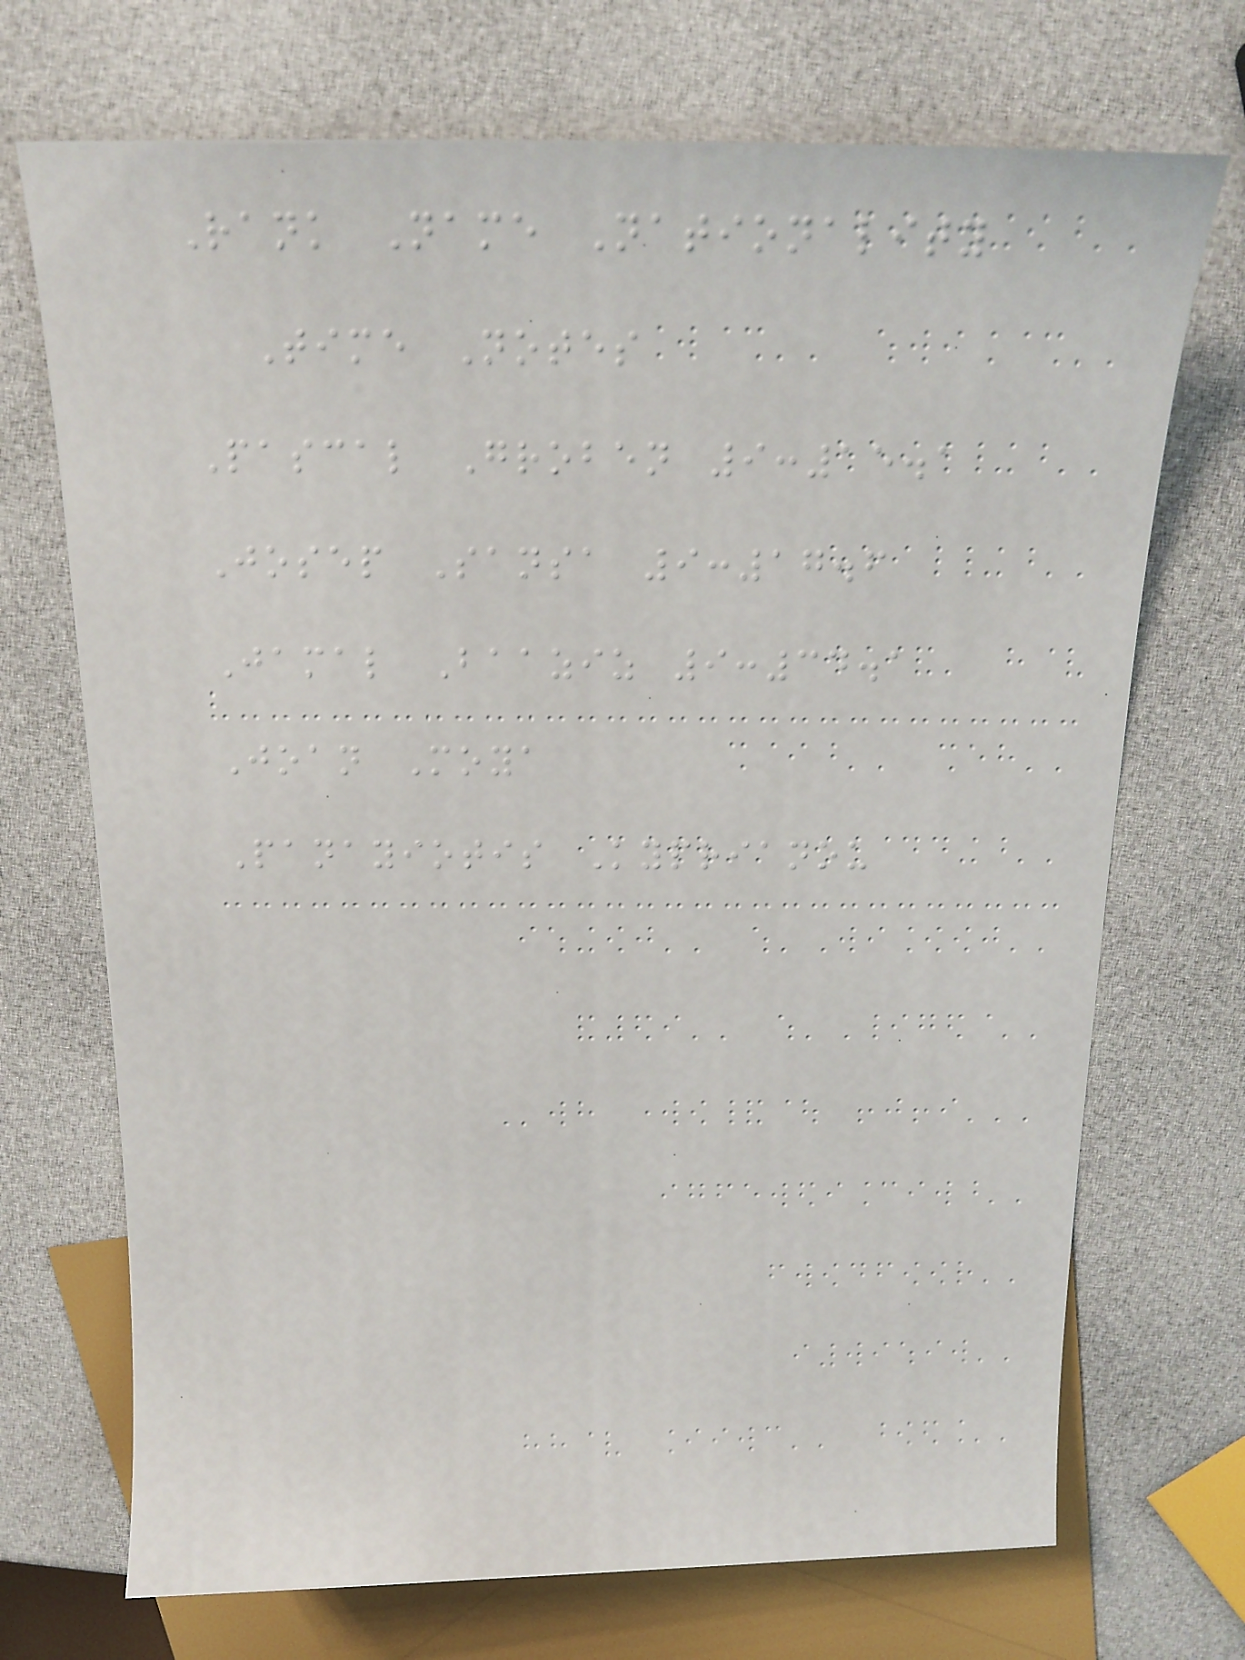Rank Name Nationality
Time Notes
Pascal Groben 9:15.1
Josep Sansa 9:17.6
Jamal Baaziz 9:34.1
Joan Moya
Panayiotis Kyprianou
